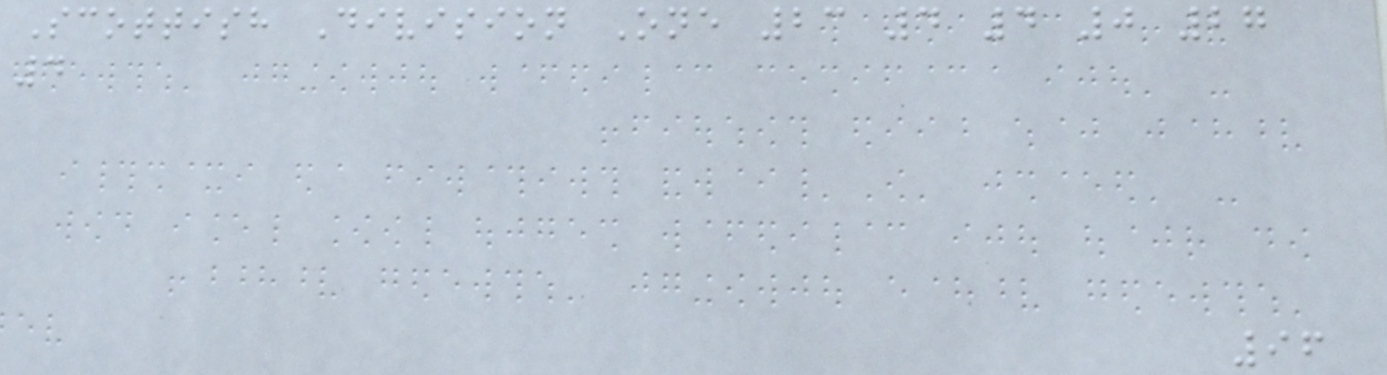Scottish Division One 23 4 4 0 27
4
96
